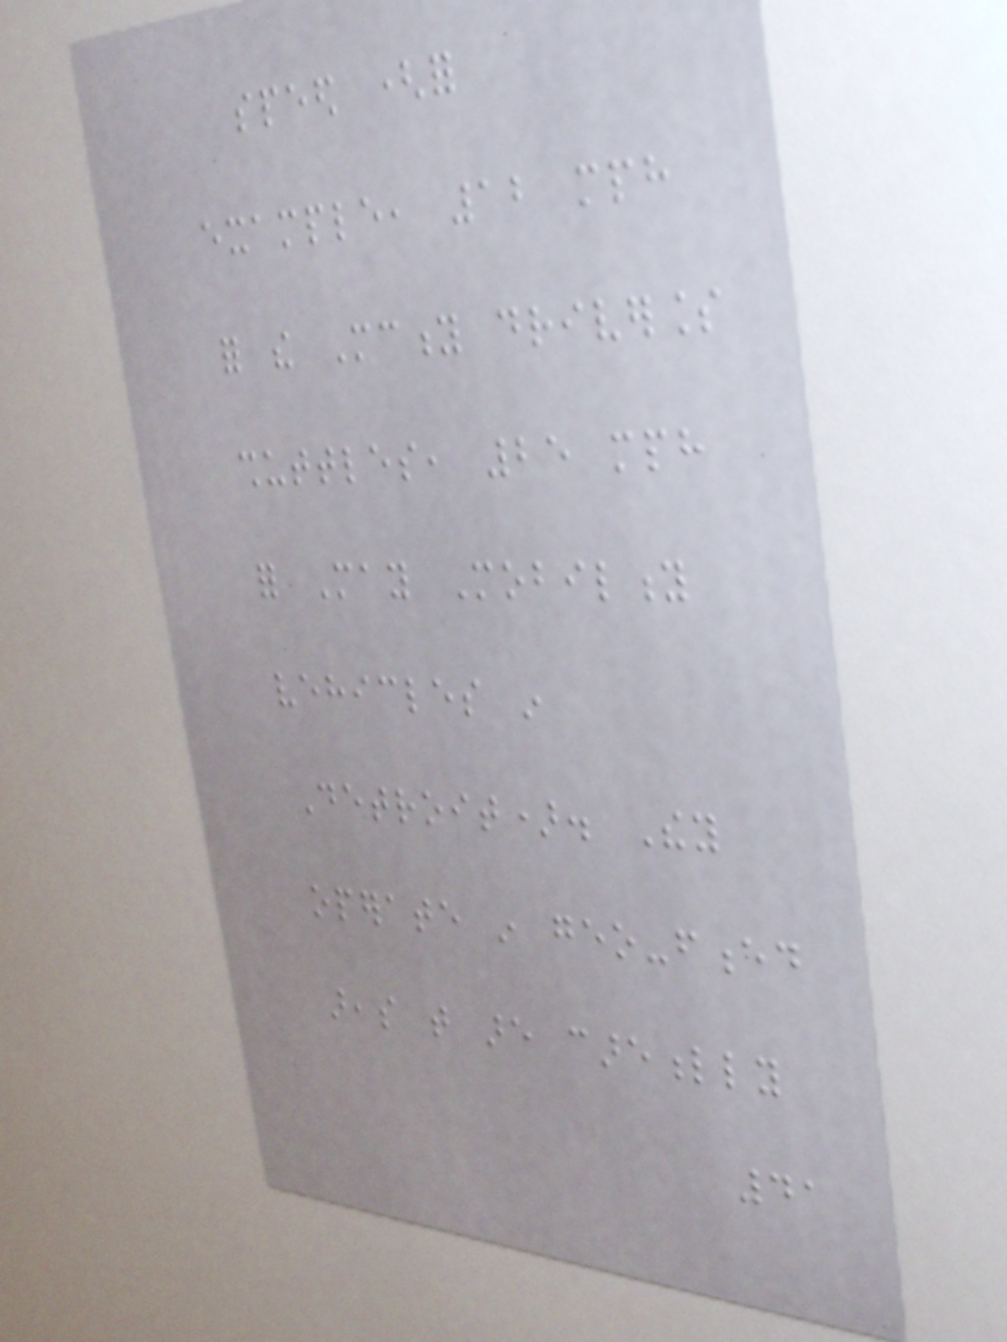speed (for
example, 12 mph
for the Mcity driverless
shuttles, 25 mph
for May Mobility
vehicles in
Detroit). They
operate in geo-fenced
areas that are carefully
41
